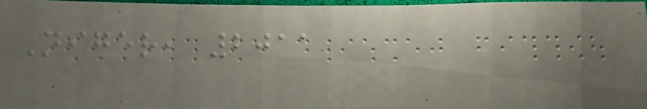Niger, 2011
